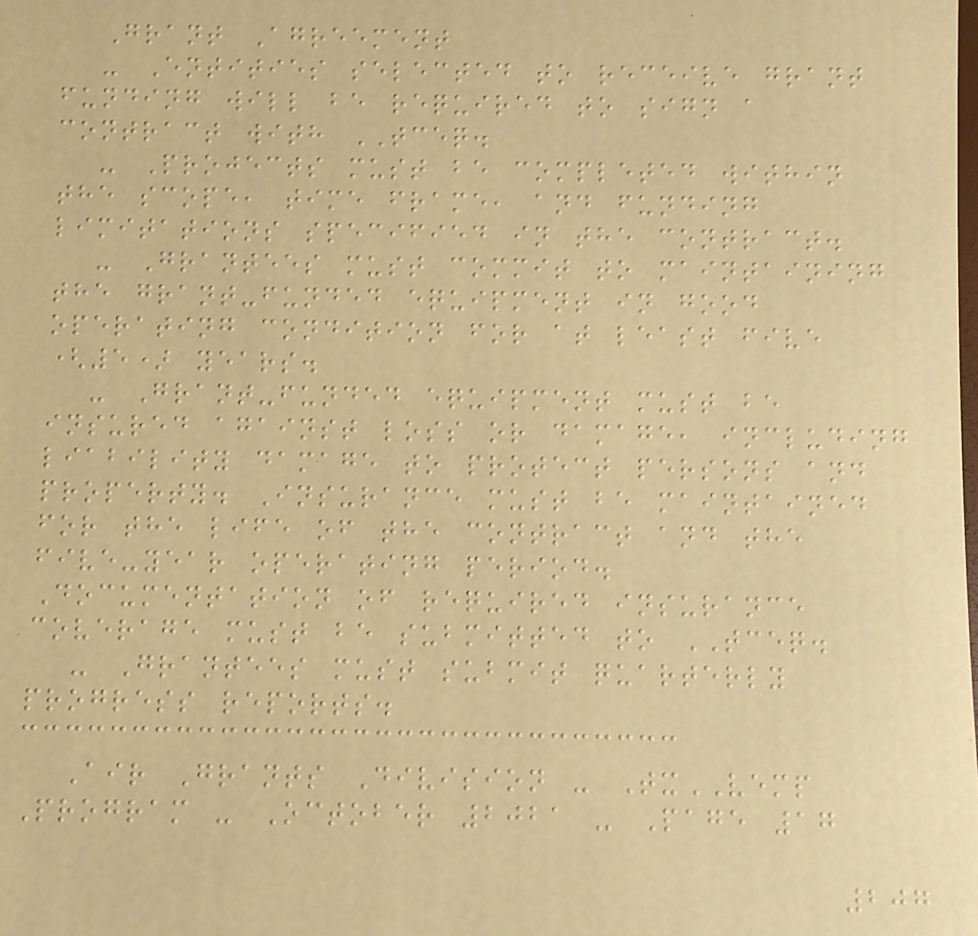Grant Agreement
- Entities selected to receive grant
funding will be required to sign a
contract with TCEQ.
- Projects must be completed within
the scope, time frame, and funding
limitations specified in the contract.
- Grantees must commit to maintaining
the grant-funded equipment in good
operating condition for at least five
(5) years.
- Grant-funded equipment must be
insured against loss or damage, including
liability damage to protect persons and
property. Insurance must be maintained
for the life of the contract and the
five-year operating period.
Documentation of required insurance
coverage must be submitted to TCEQ.
- Grantees must submit quarterly
progress reports.
Air Grants Division - TxVEMP
Program - October 2021 - Page 17
207
